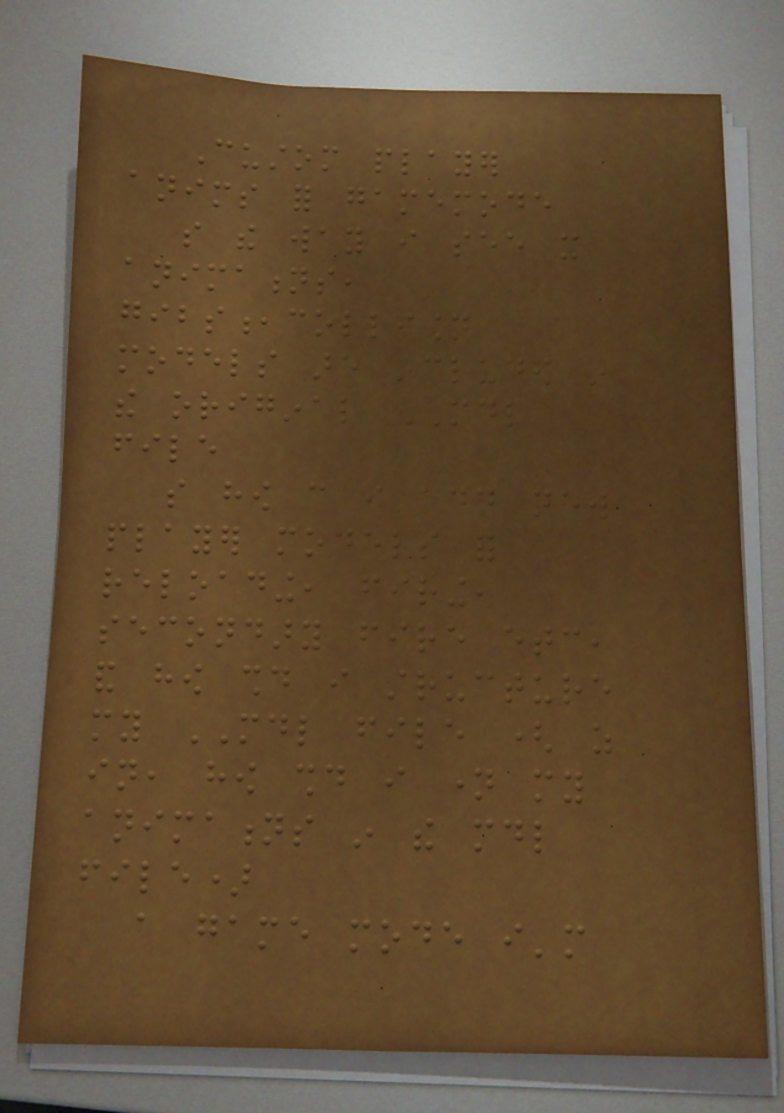Custom player
anims for gamemode
so the way i see it
animations,
gibs,collision
models are included in
the original MDL
file
so how can i add new
player models for
reloading, firing,
secondary fire etc,
and how should i structure
my MDL file ( as
in, how should i name my
animations in the mdl
file)
a game mode i'm
